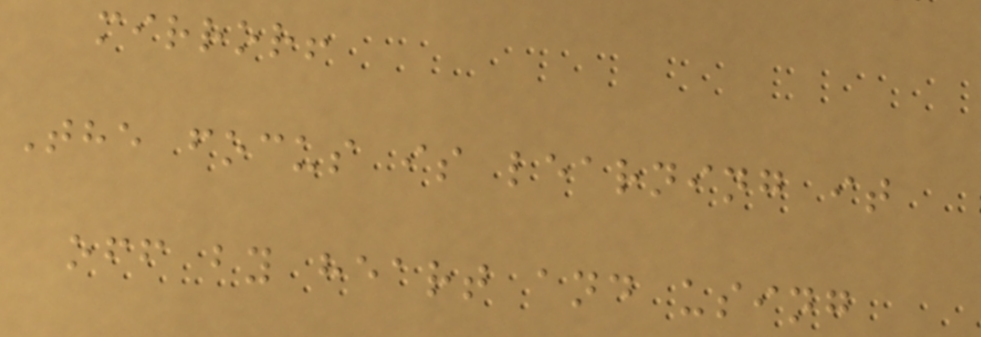mirror!
The focus is learning it
off by heart and using
